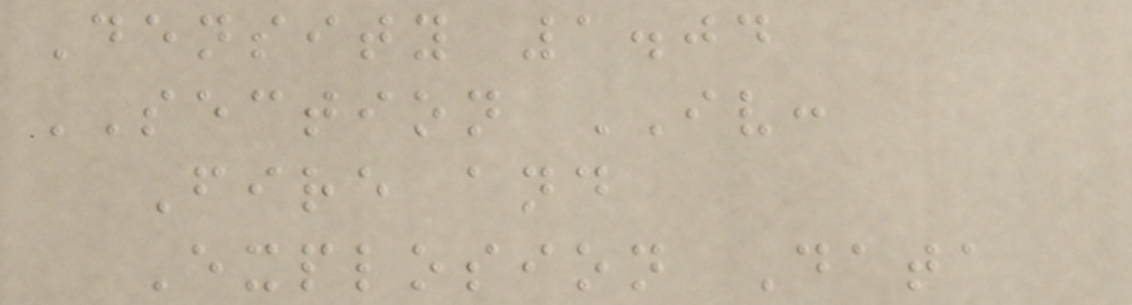Density 1.04
SECTION IV:
Fire and
Explosion Data
